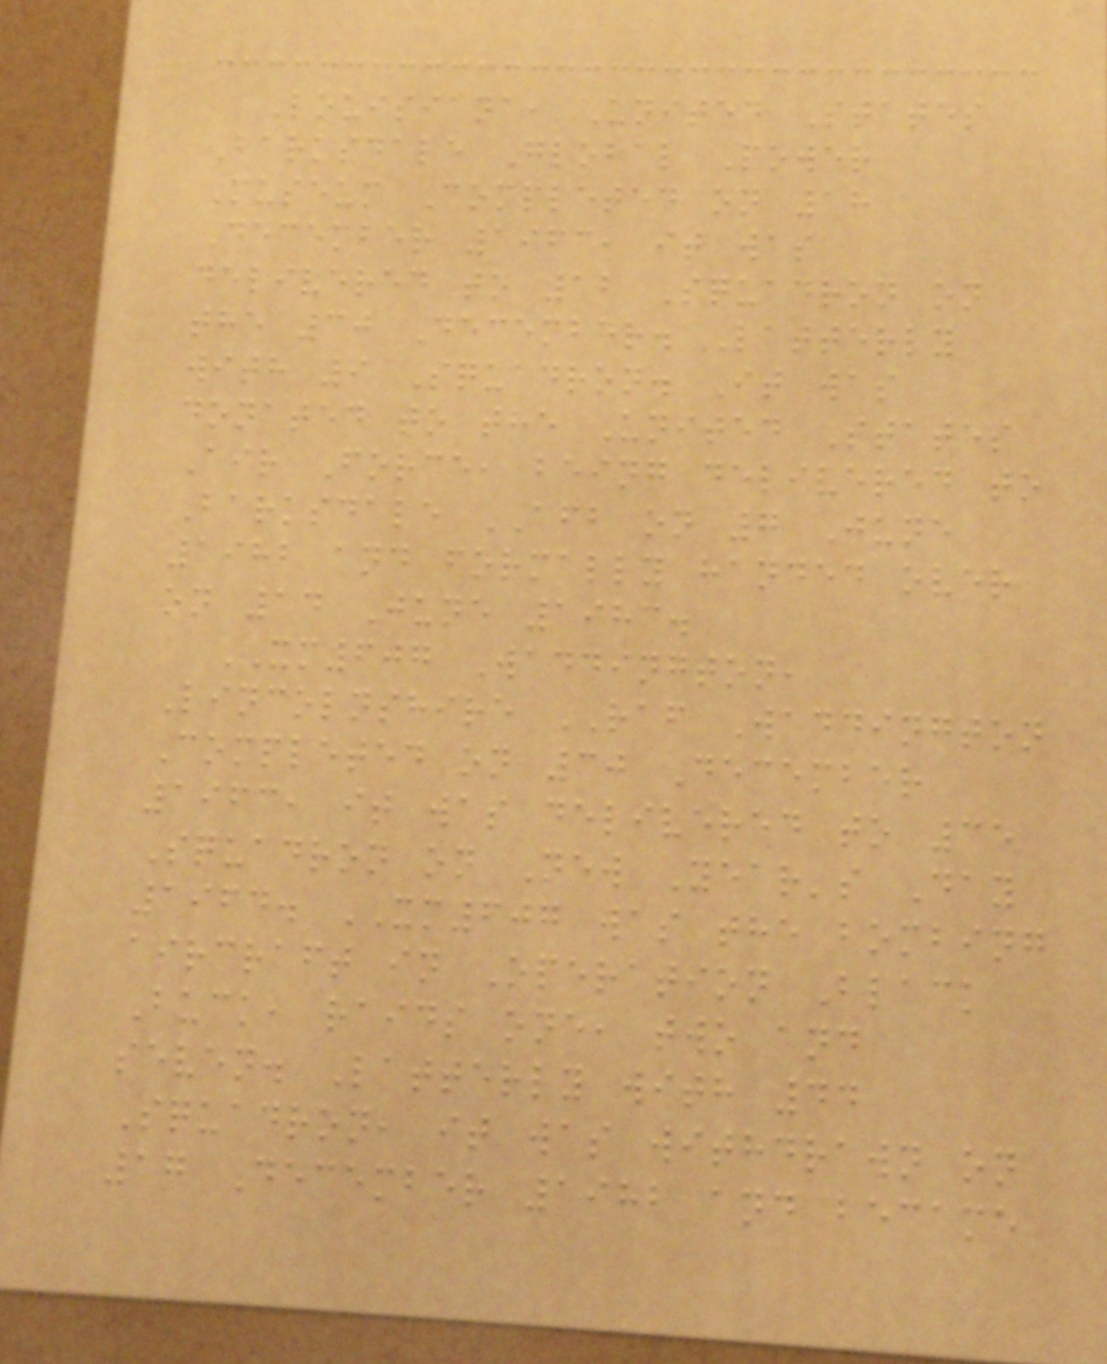Louisiana, United States
Barksdale Global Power
Museum Completed on 18
December 1963, it was
delivered to 12 Squadron on
the 30 December. Latterly
with 9 Squadron. It was
donated to the United States
Air Force, being delivered to
Barksdale AFB on 7 June
1982 and formally handed over
on 14 June 1983.
XM607 Waddington,
Lincolnshire RAF Waddington
Completed on 30 December
1963, it was delivered to 35
Squadron on New Year's Day
1964. XM607 was the bombing
aircraft in Operation Black
Buck, raids one, two and
seven. Latterly with 44
Squadron, it was withdrawn on
17 December 1982 and became
